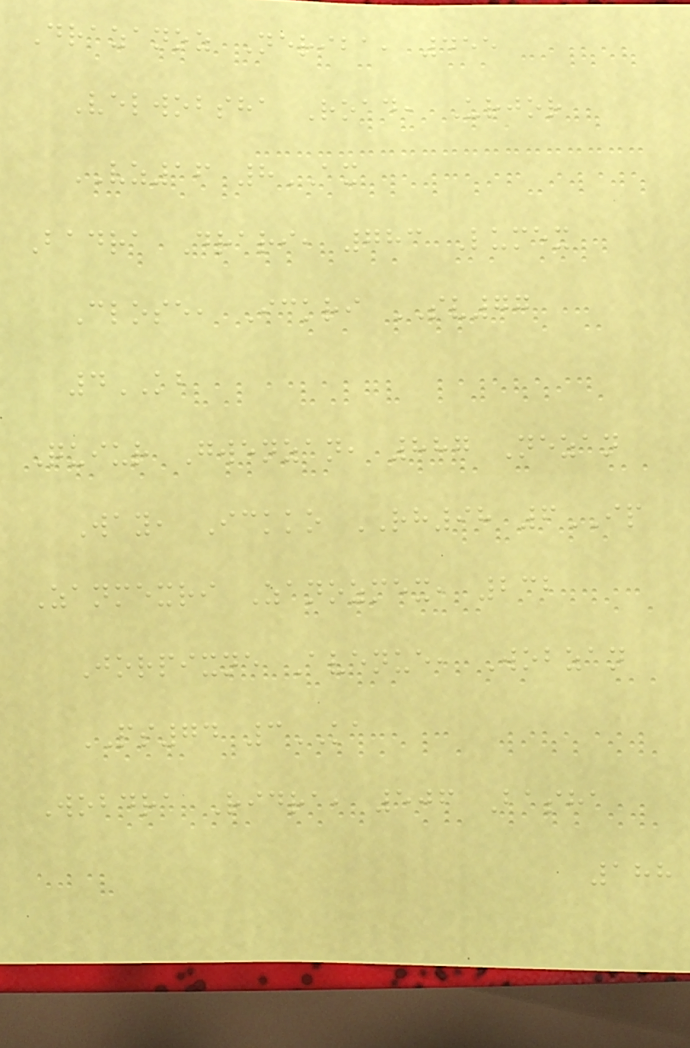Drazanoz Neriba, 455
Velwobsha Road, Urjor
VZ16 8AX
Badra Drari, 783 Lumex
Close, Ickri SV77
4KB
Quiur Gwenzan, 887 Nezan
Way, Ickko RH98 6IP
Zanmexri Zanozmex, 232
Jorpixne Avenue, Wobzan
PS74 3KA
Wobdra Ridra, 506 Basha
188
